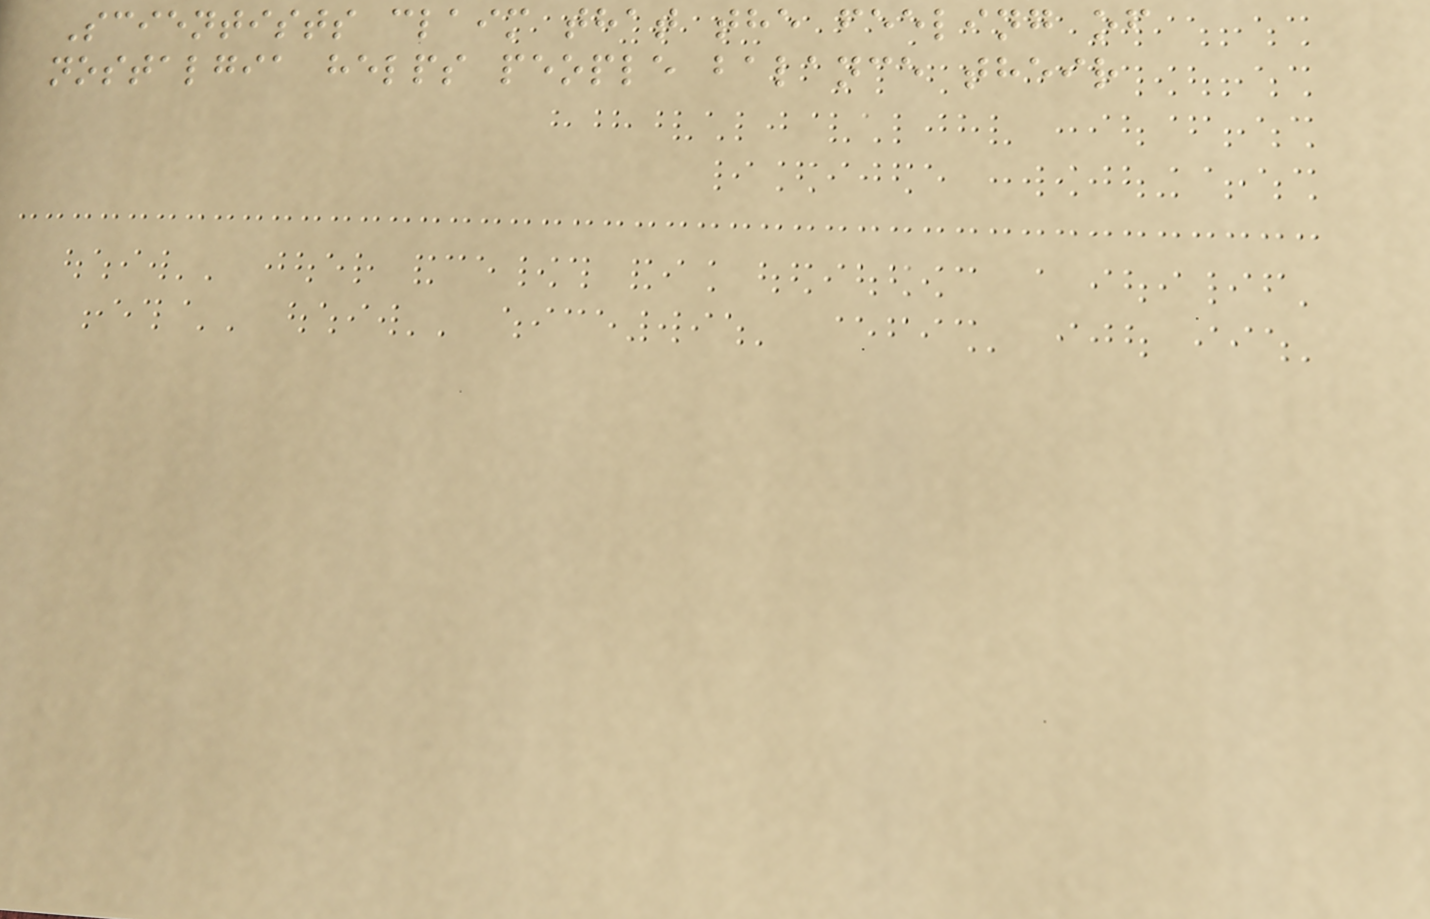Scientists claim that the feeling of
nostalgia helps people balance their
